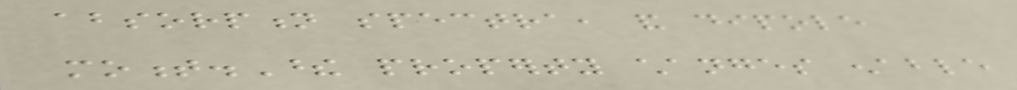absorption spectra, and dipole
moment.These property changes enable
